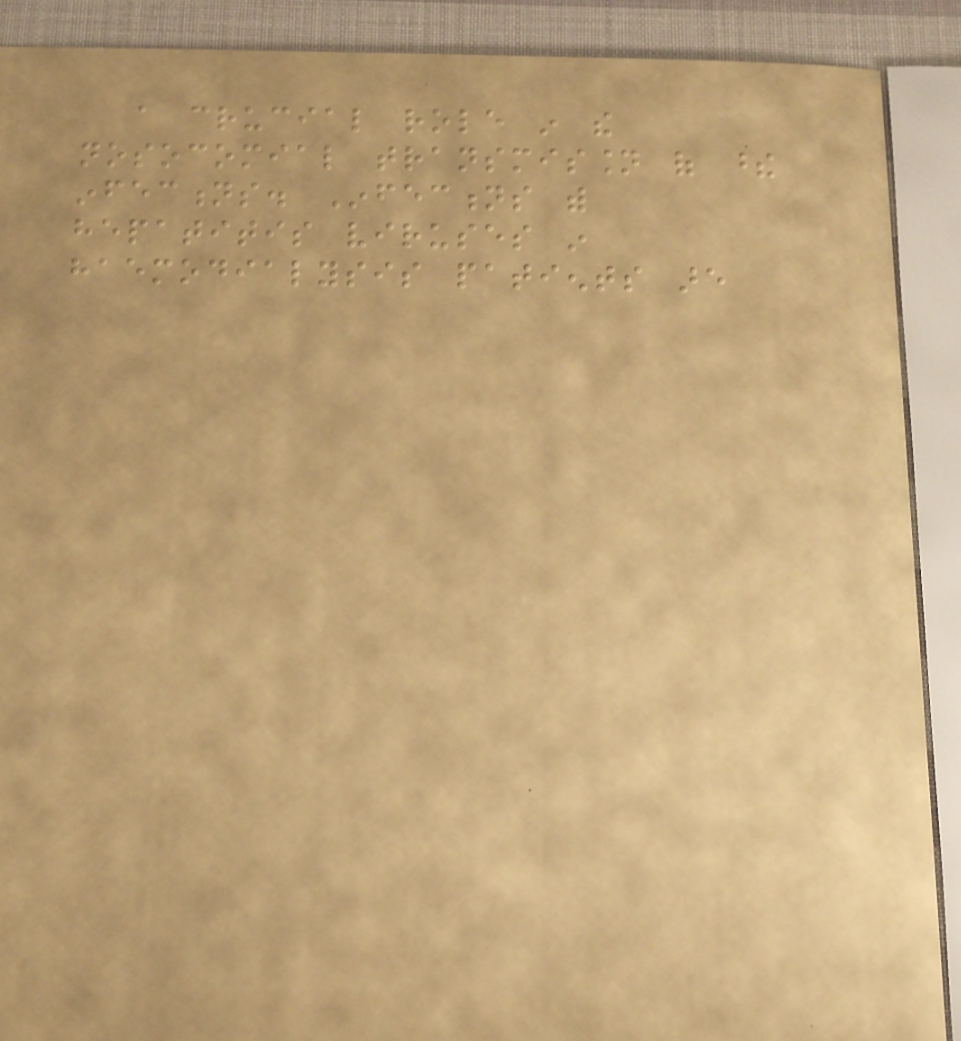a crucial role in the
nosocomial transmission of these
infections. Infections with
hepatitis viruses in
haemodialysis patients are
